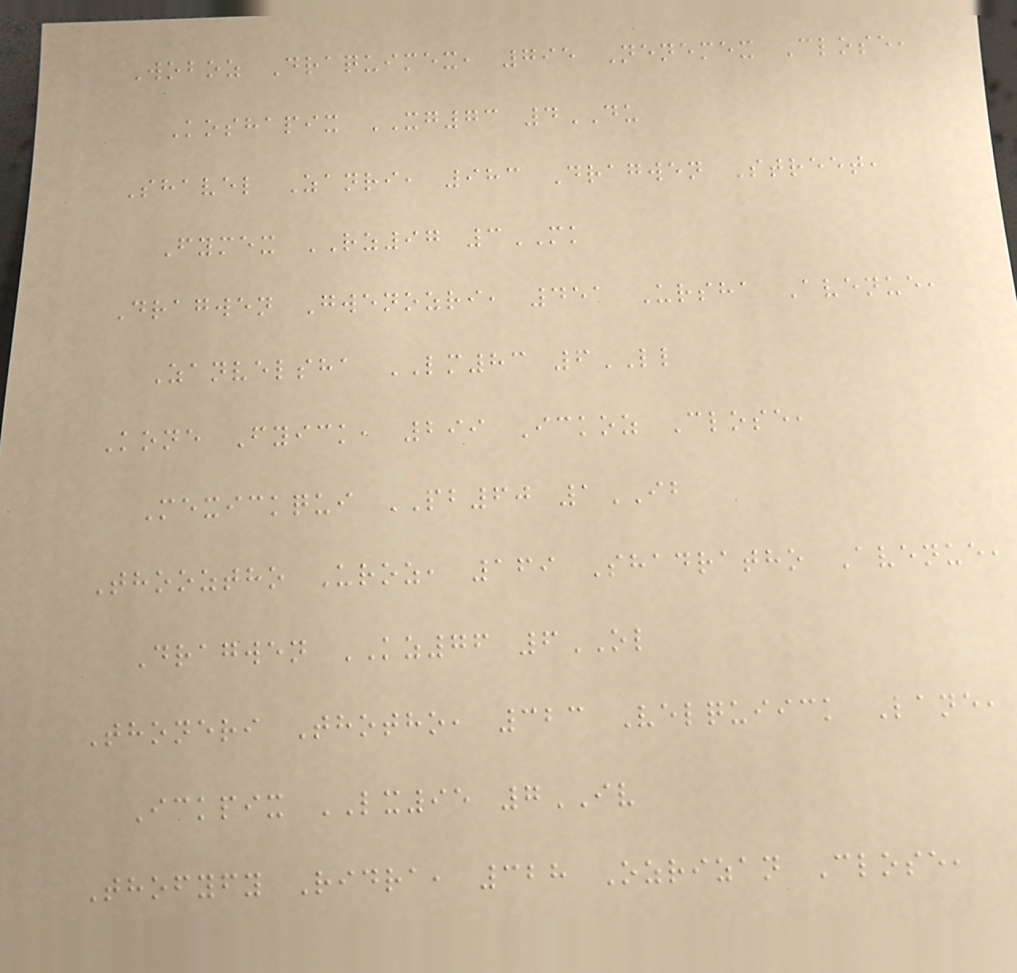Woboz Draquimex, 795 Nenemex Close,
Koshapix XG73 4DU
Shavel Zanri, 983 Dragwen Street,
Fymex RZ97 3MK
Dragwen Gwenozri, 451 Ursha Avenue,
Zanvelsha LM83 6LL
Kone Fyick, 299 Ickoz Close,
Mexickqui PB60 1IB
Thooztho Uroz, 169 Shadratho Avenue,
Dragwen KZ76 6OL
Thoneri Thotho, 323 Velquiick Lane,
Ickpix LX95 7IV
Thofyfy Ridra, 328 Ozrizan Close,
